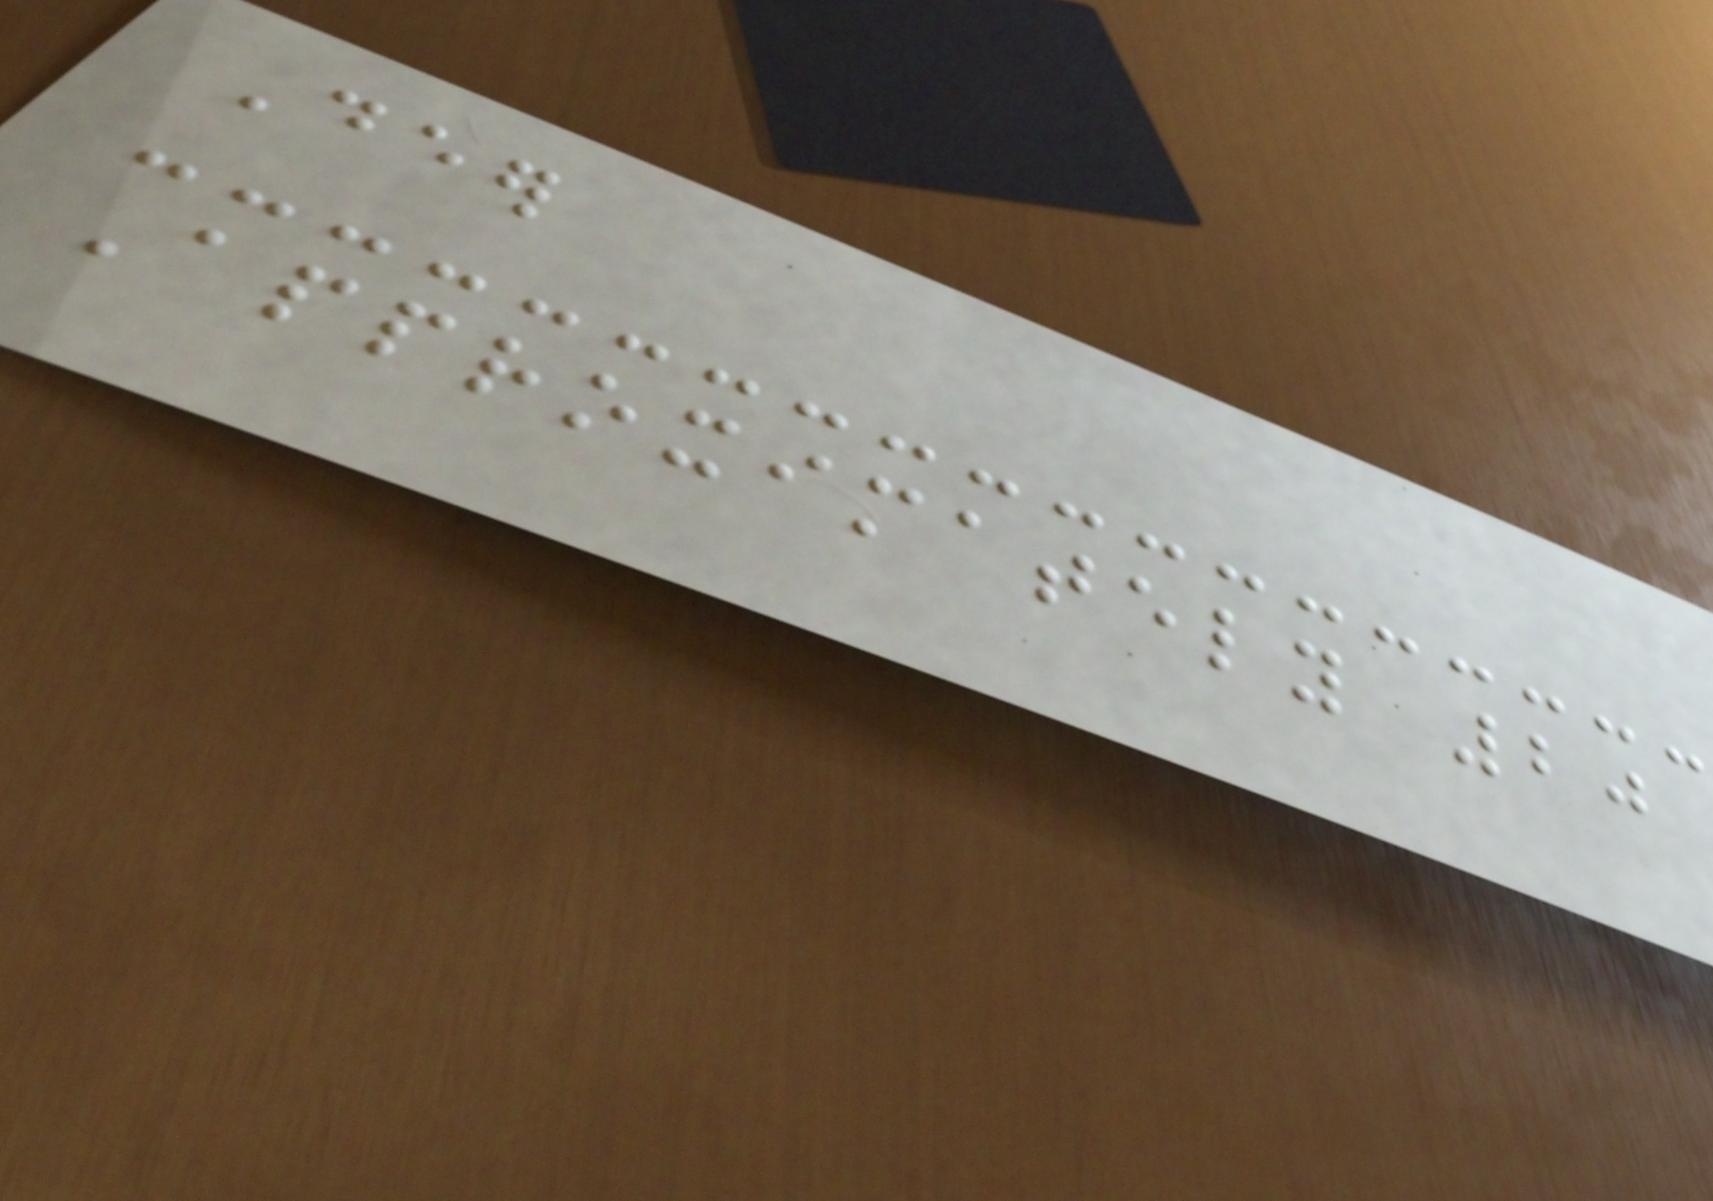Deer
Approximately 20
